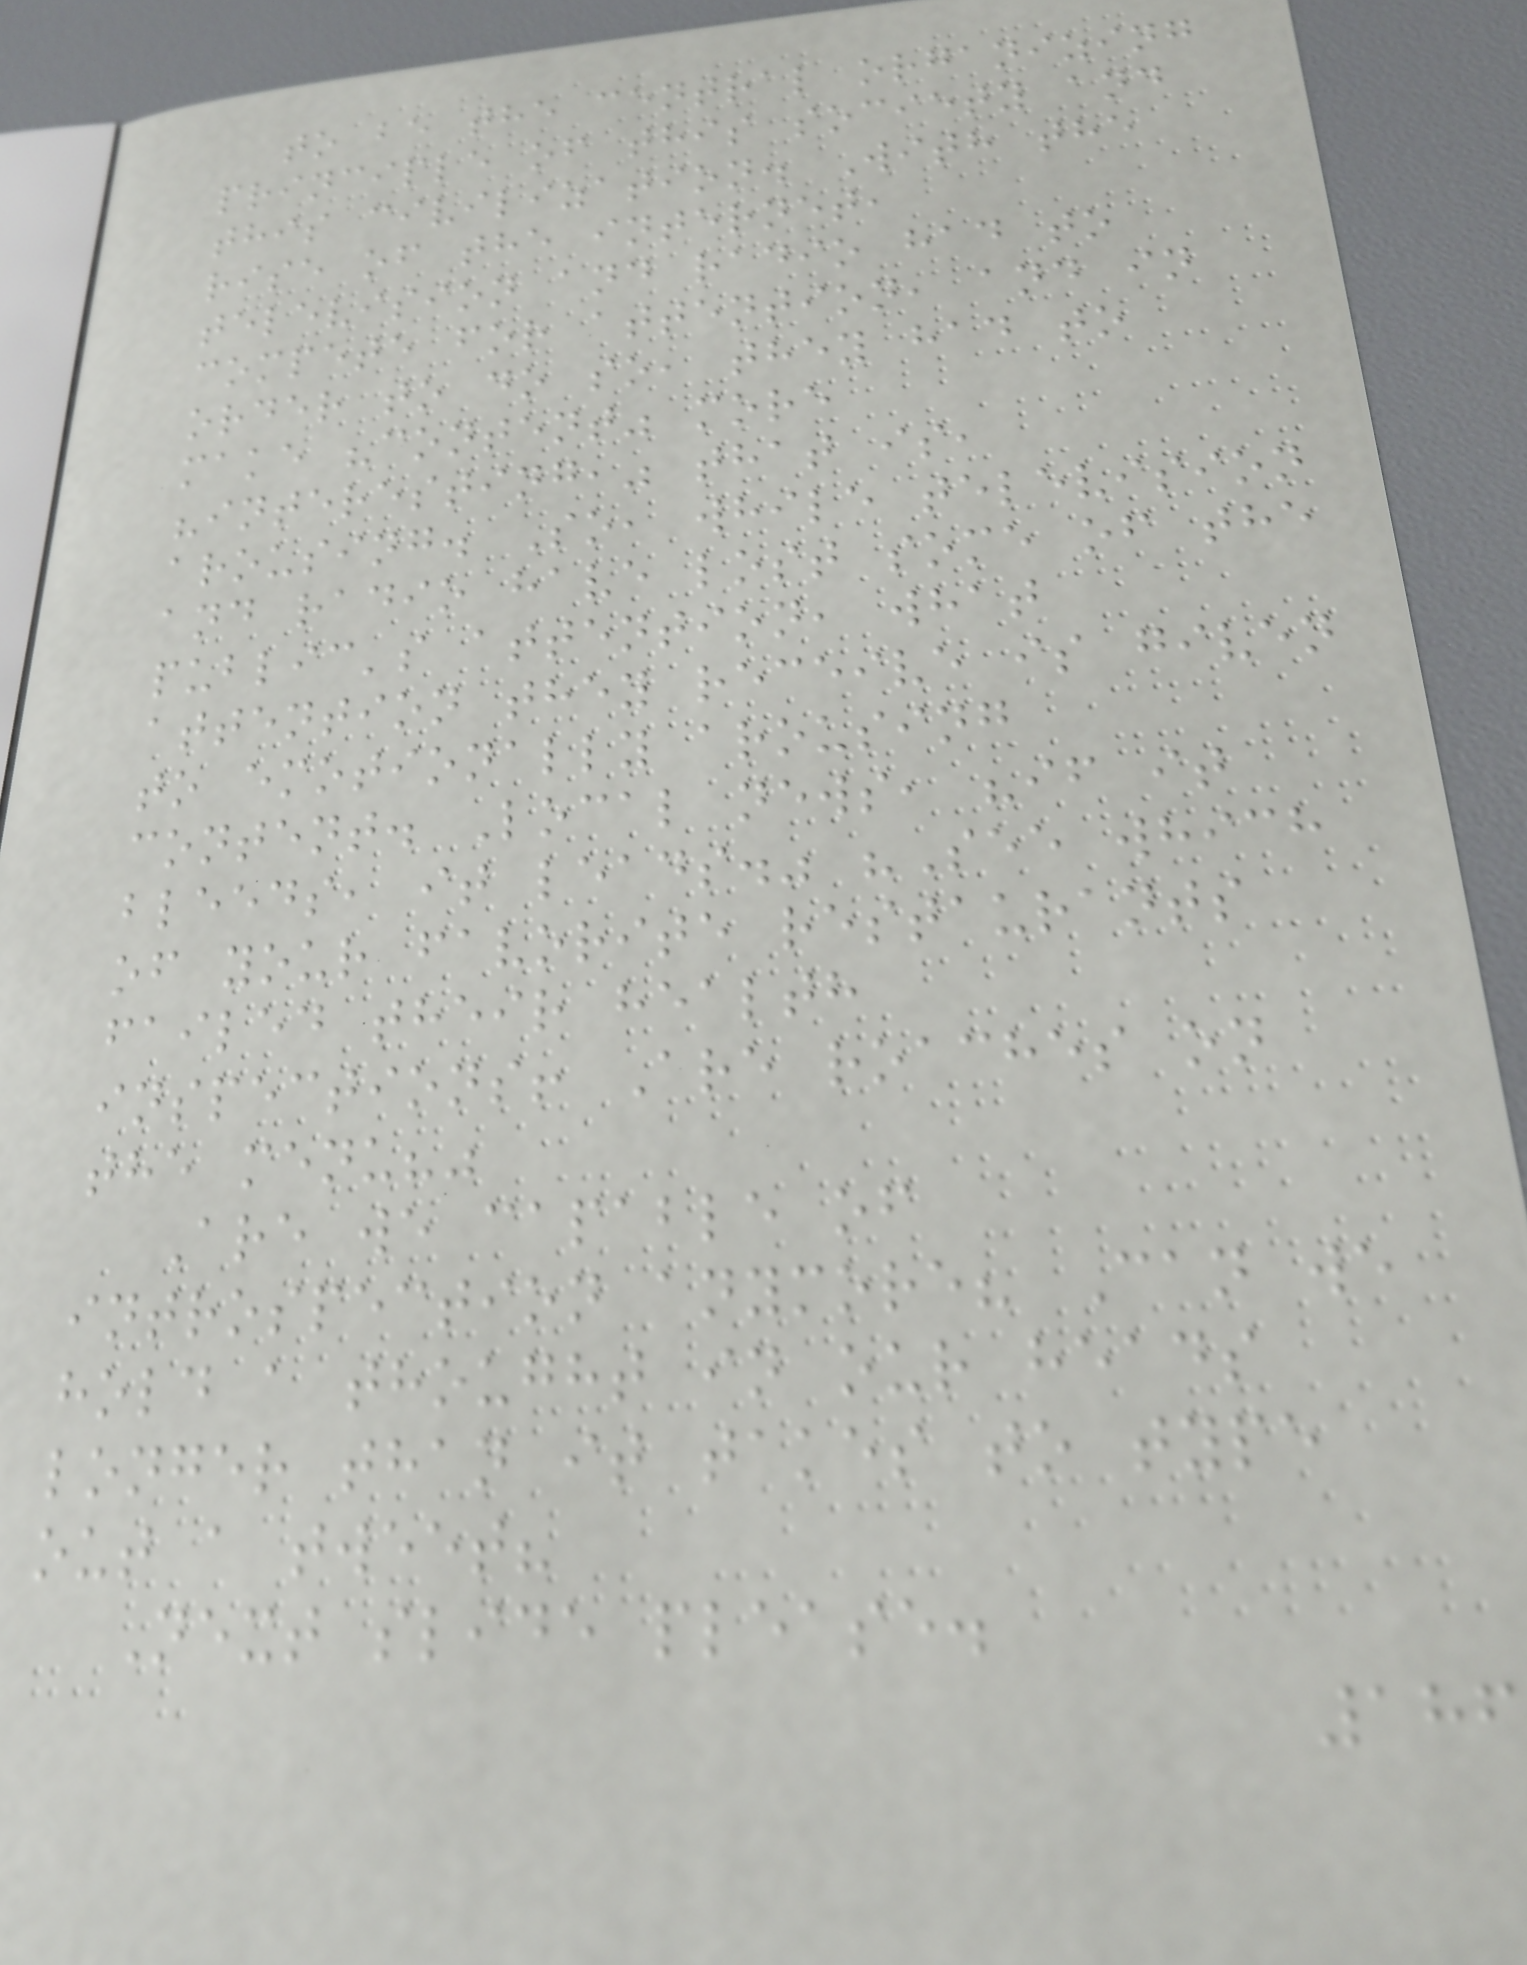to be the central organizing
principle of this society and
this civilization. With the
rise of the internet,
television and radio had to
compete for attention, and in
order to do so, they had to
make "content" more
"interesting," that is,
arousing. So, while television
and radio have lost some of the
public's attention, what
attention they receive is given
to emotionally arousing
content. Local news, "if it
bleeds, it leads." "See which
of your favorite restaurants
failed their health
inspections! Are roaches on
the menu?"
Are we capable of
introspection anymore? Can we
hold a thought in our heads
longer than it takes to type
out a tweet?
Next slide please.
186
